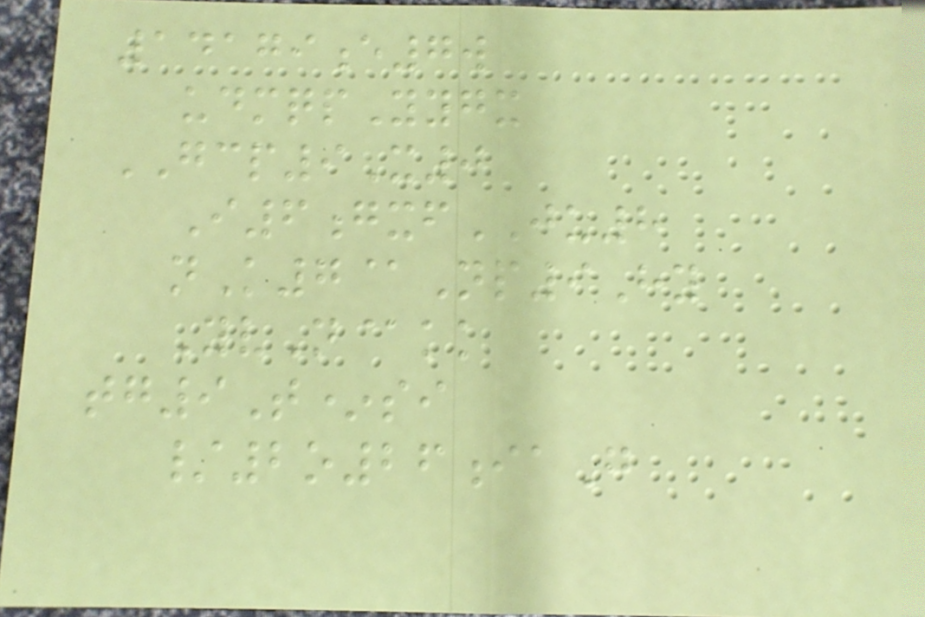14179e7w
udmqpYygx
GCP9X0
I6gxfJU8
nK7@Np9Hy
YvN@kk
tg9T*si
/2o26iaG
